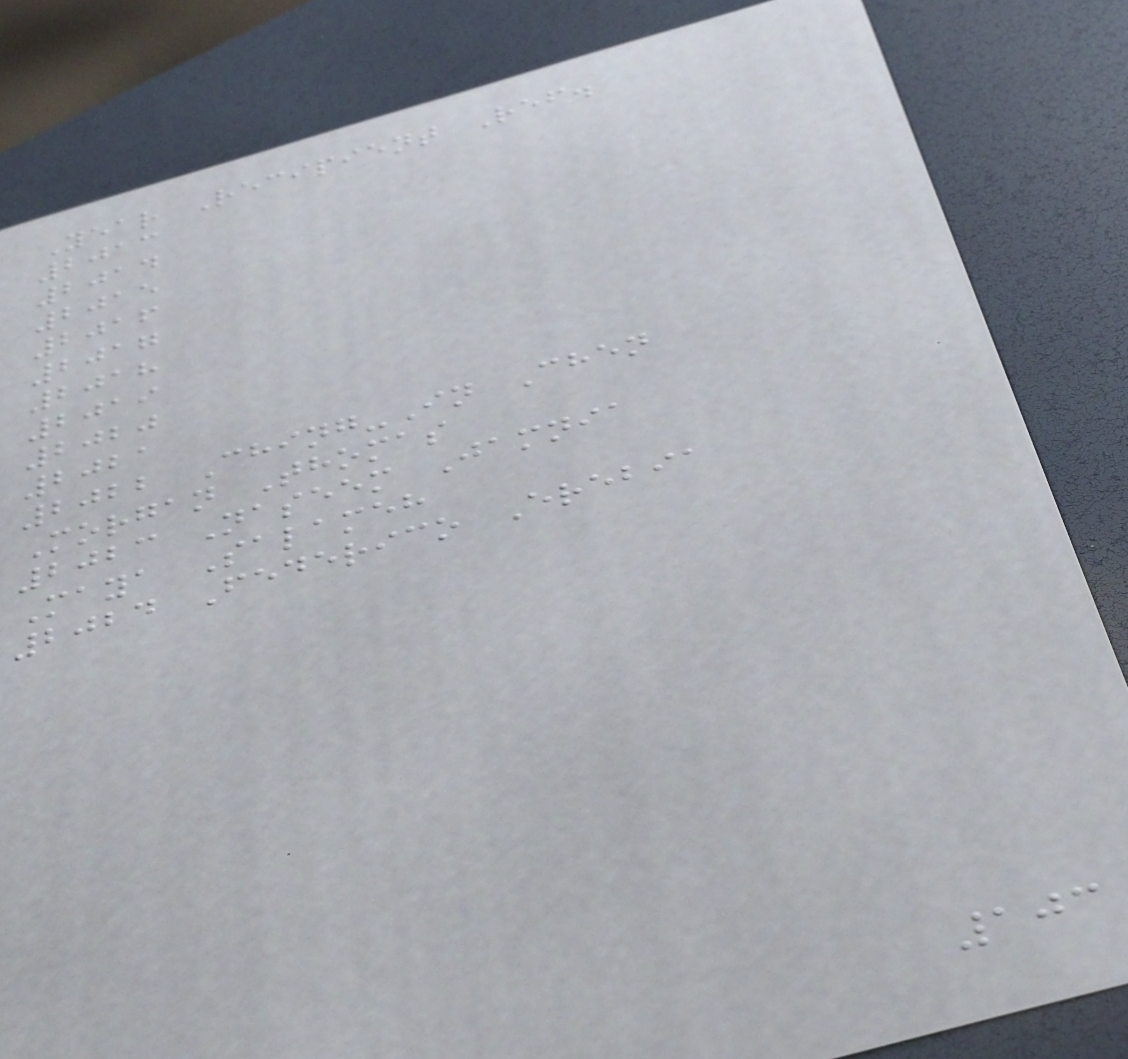Year Recipient Ref.
2013
2014
2015
2016
2017
2018
2019
2020
2021
2022 Ching-In Chen
Morgan Thomas
2023 Naseem Jamnia
Maya Salameh
2024 Federico Erebia
103
